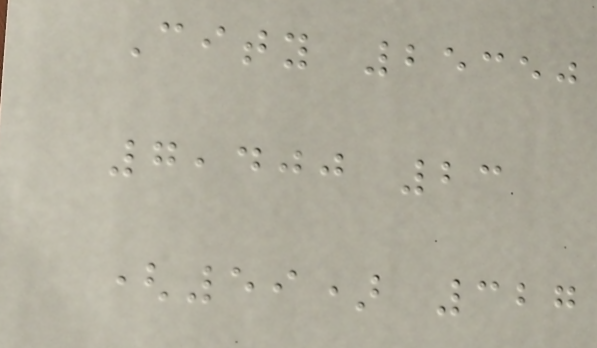City 25350
7,400 23
(59) 327
